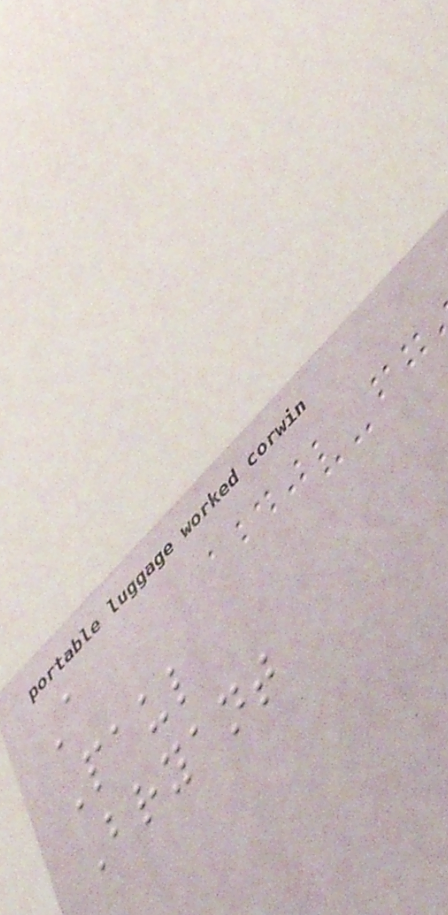A
Paul
Bryant
